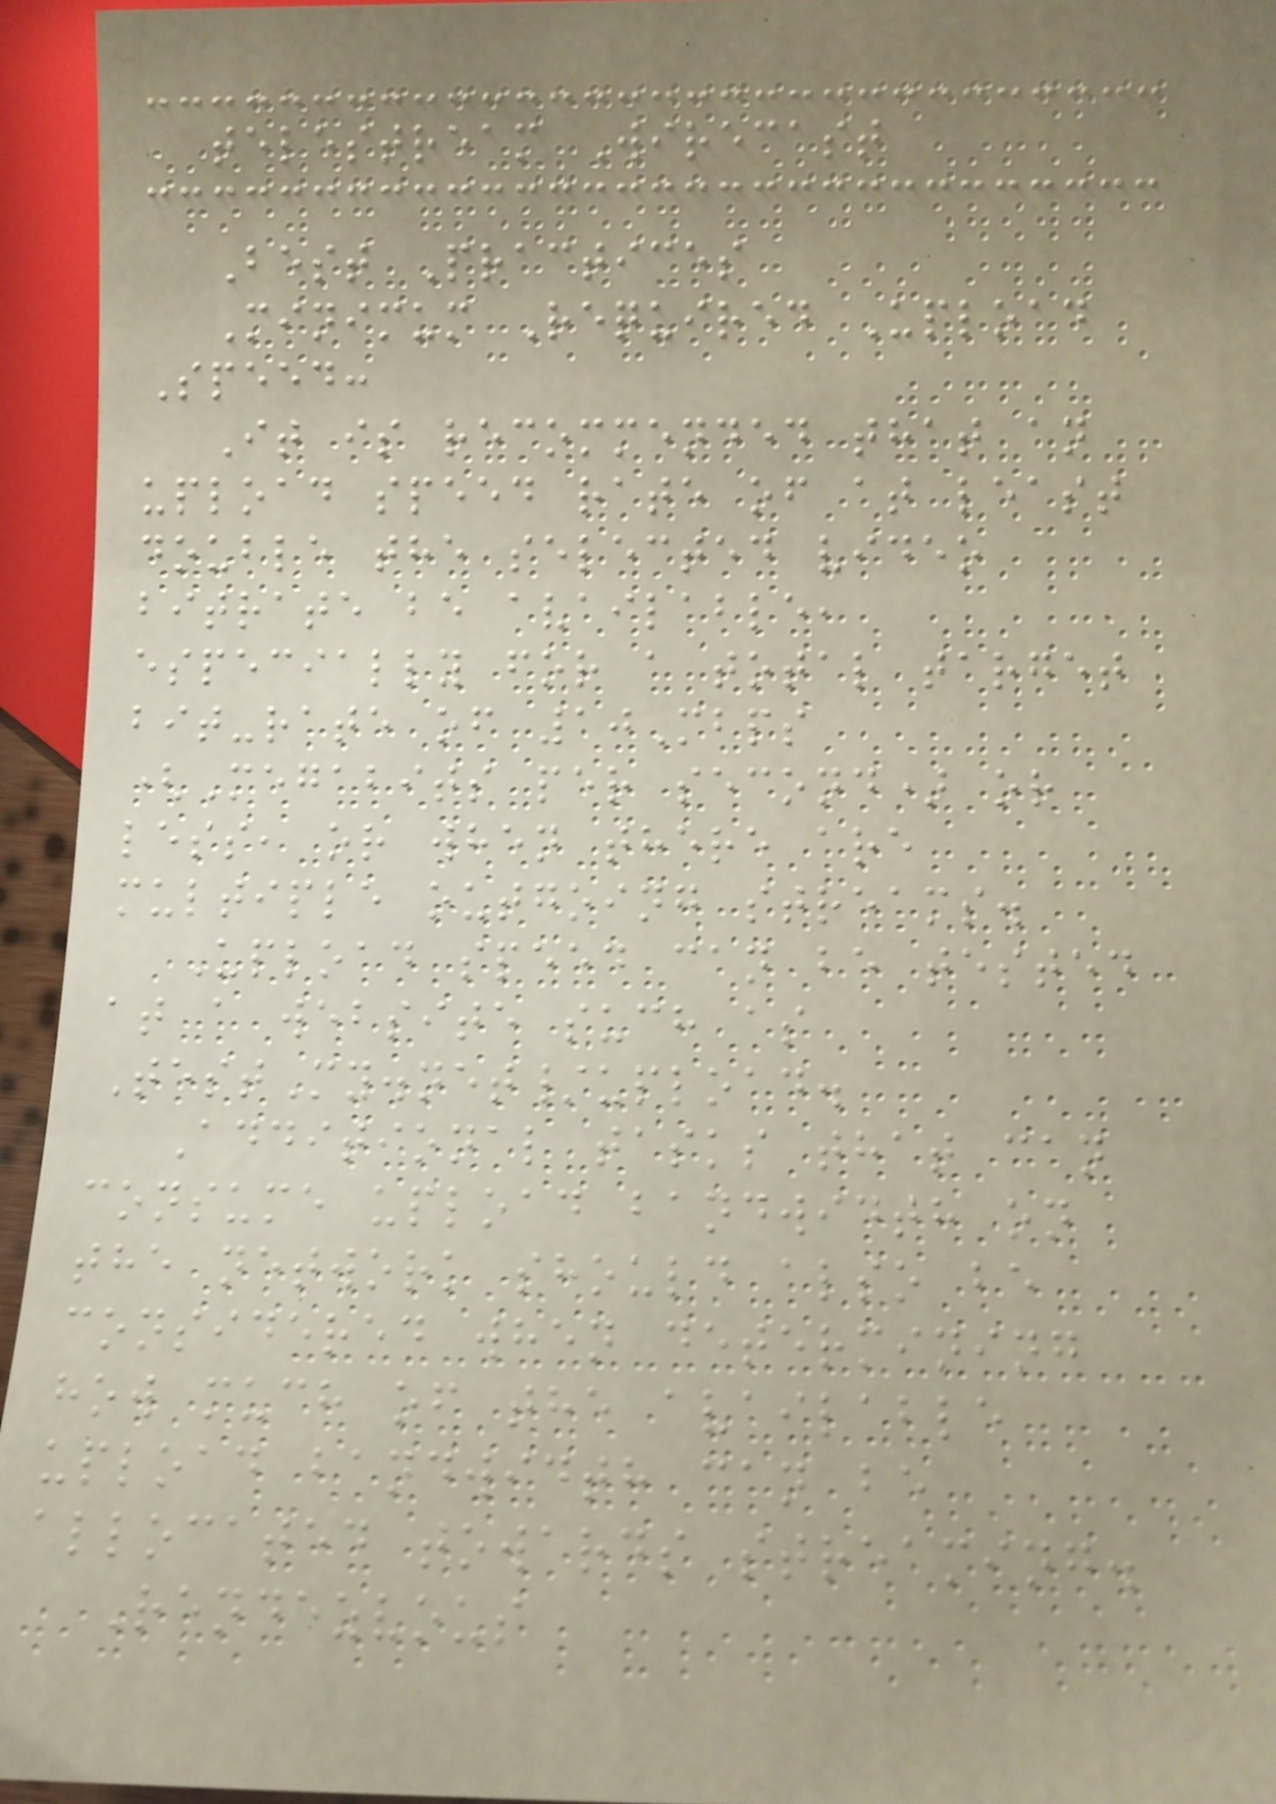telestream Wirecast
Best Practices
Minimum Required Upload
Speed:
It is recommended that an
upload speed rate of at least
double the selected video
bitrate be available,
especially for a total target
bit-rate of 10Mbps
(Megabits per second) or
less, or when there are
multiple outgoing streams.
Upload speed can be tested
at a website such as
TestMy.net/upload.
Additional tasks that can
consume upload bandwidth on
the network should also be
considered when determining
how much of the available
upload bandwidth can be
allocated towards streaming.
Rendezvous
